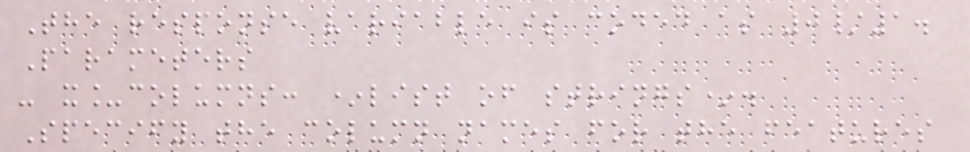The response variable is coded as 0/1.
Parameters
- x_columns: *list of strings*.
Specify the column names for the features
